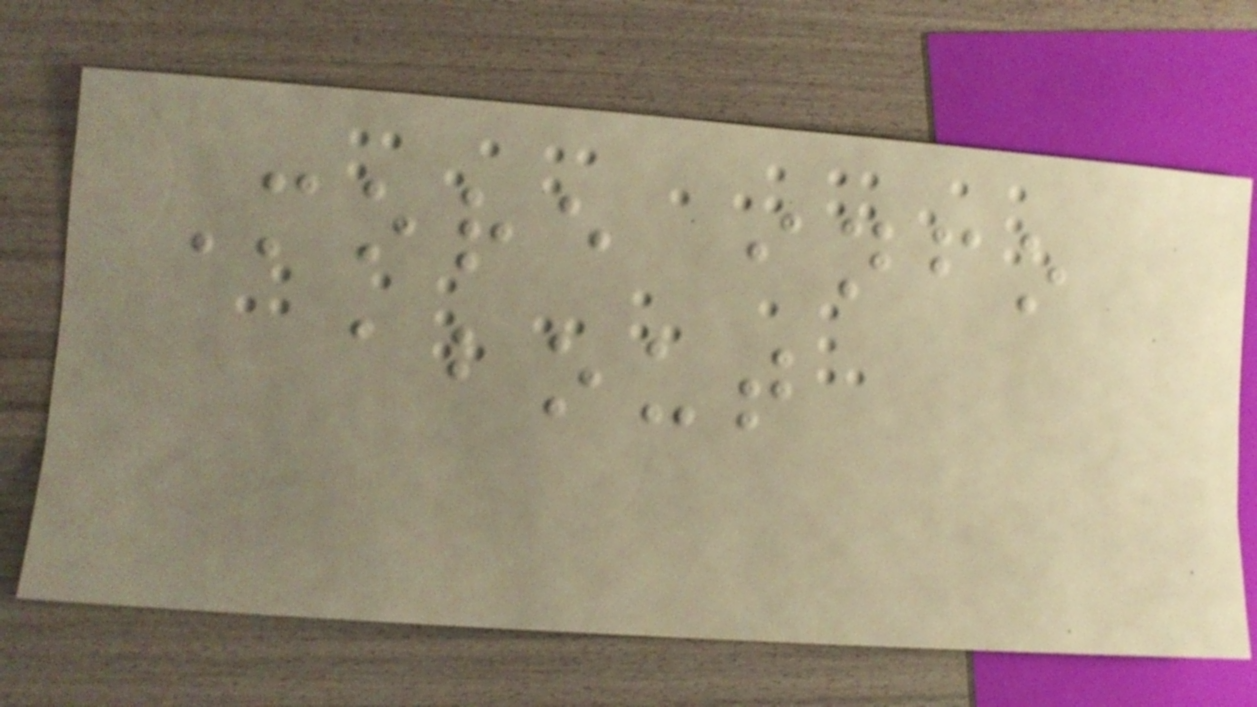More info
about
